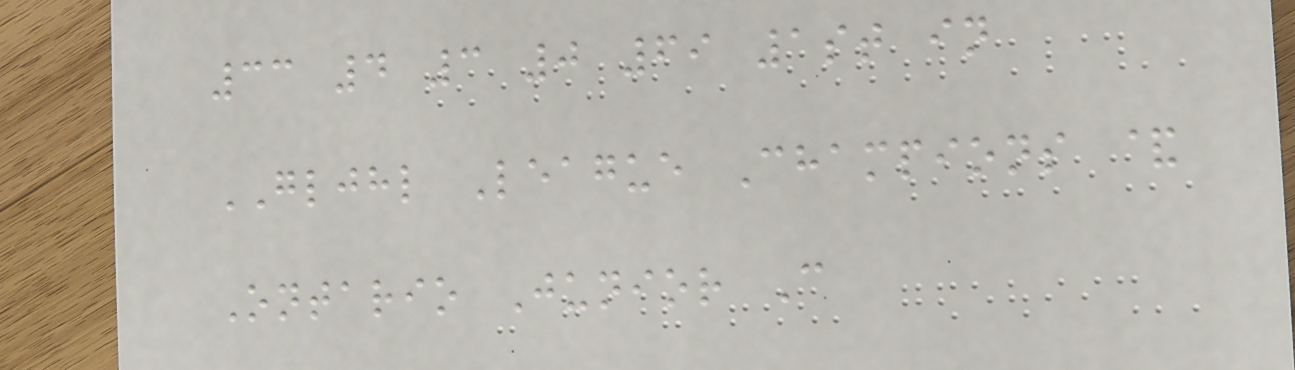33 4 3 0 69 1st in
GLJHL League Champions &
Ontario Junior C
